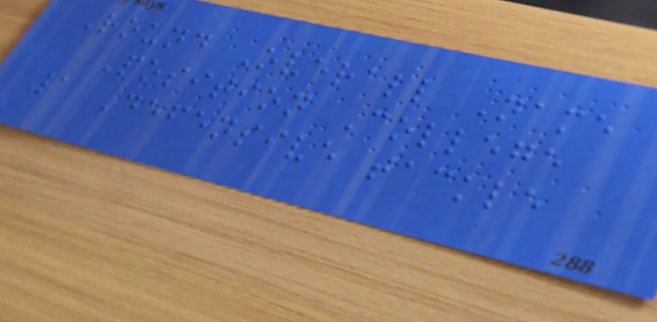Round Overall Name
Position College
1 Defensive tackle
